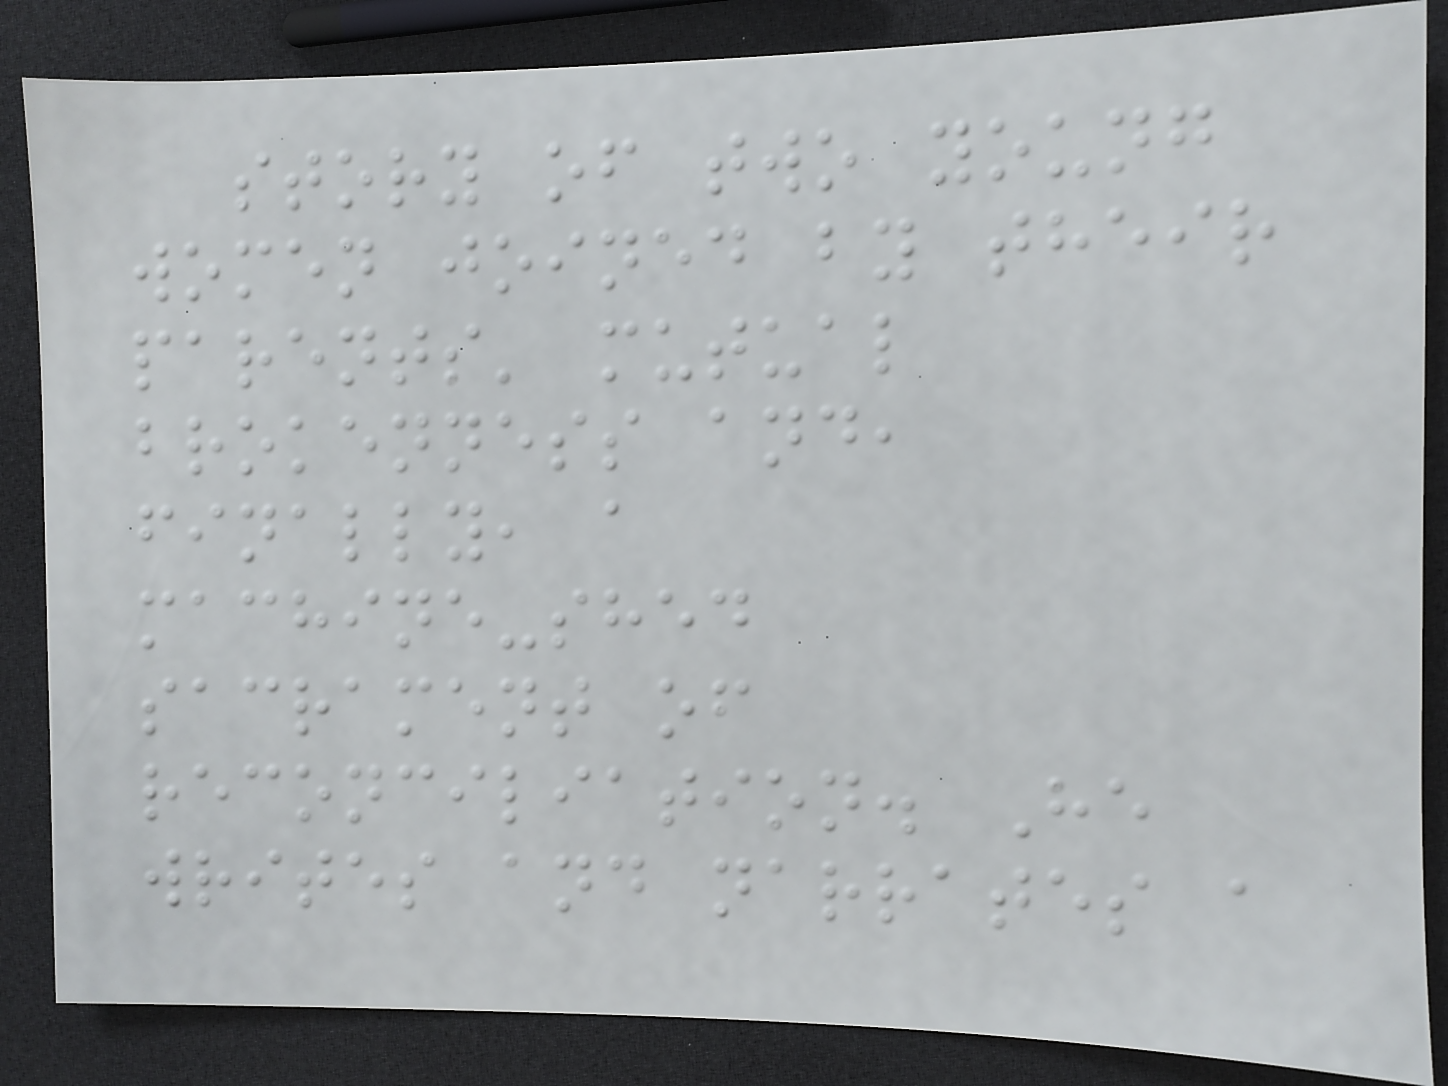story of two young
women joined by their
parents' mutual
brokenness and,
finally, a
machine-shed
sacrament of
reconciliation. He
writes and narrates a
